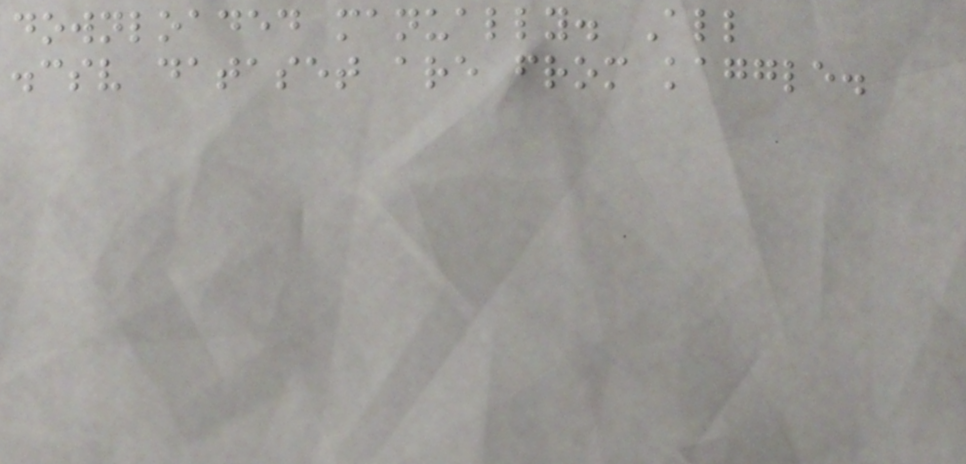downloaded manually. All
.csv dataset are from kaggle.
